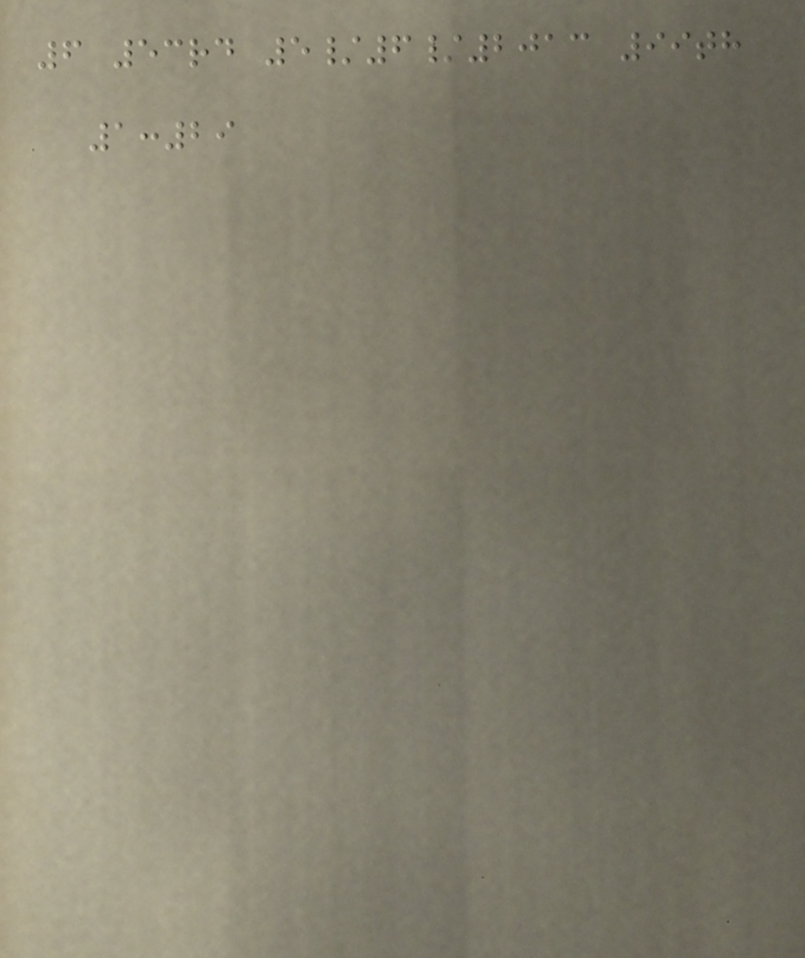6 53rd 5/6/2013 99th
1:29
